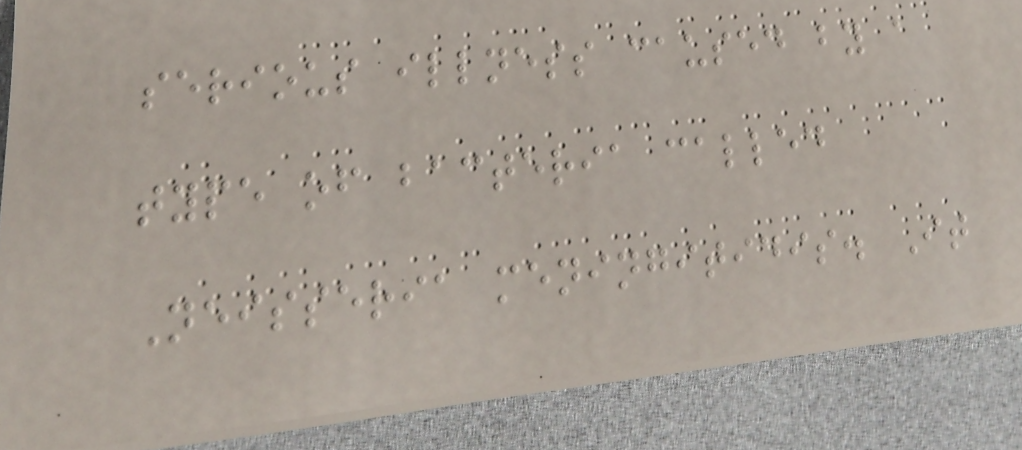serious illness caused by a
type of bacteria called
Neisseria meningitidis. It
